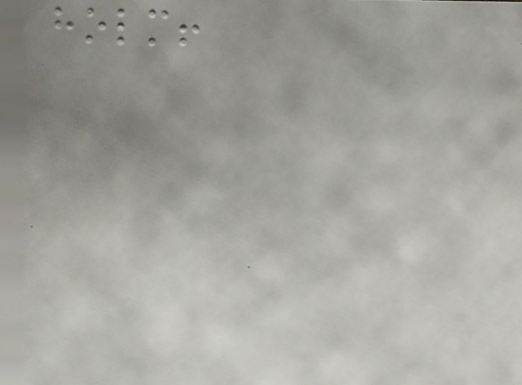holm!
